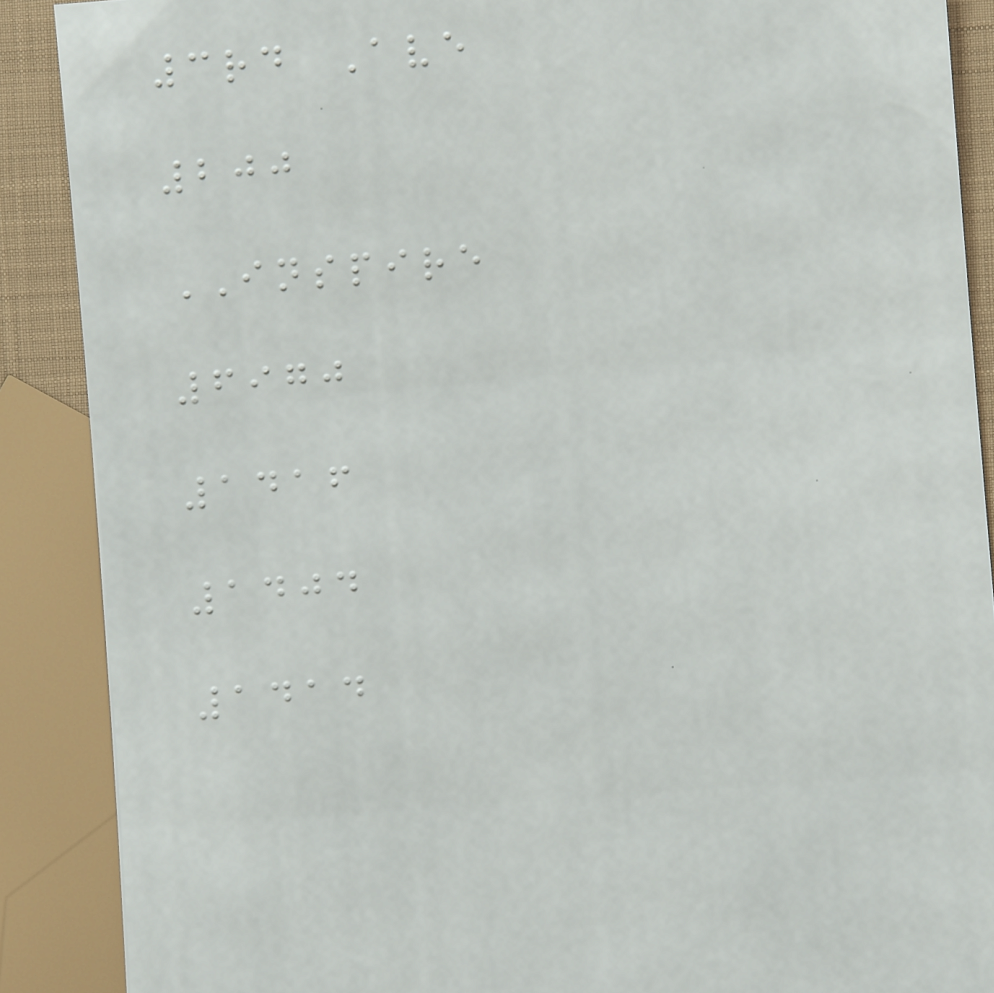3rd Ave
200
INSPIRE
6970
1416
1404
1414
